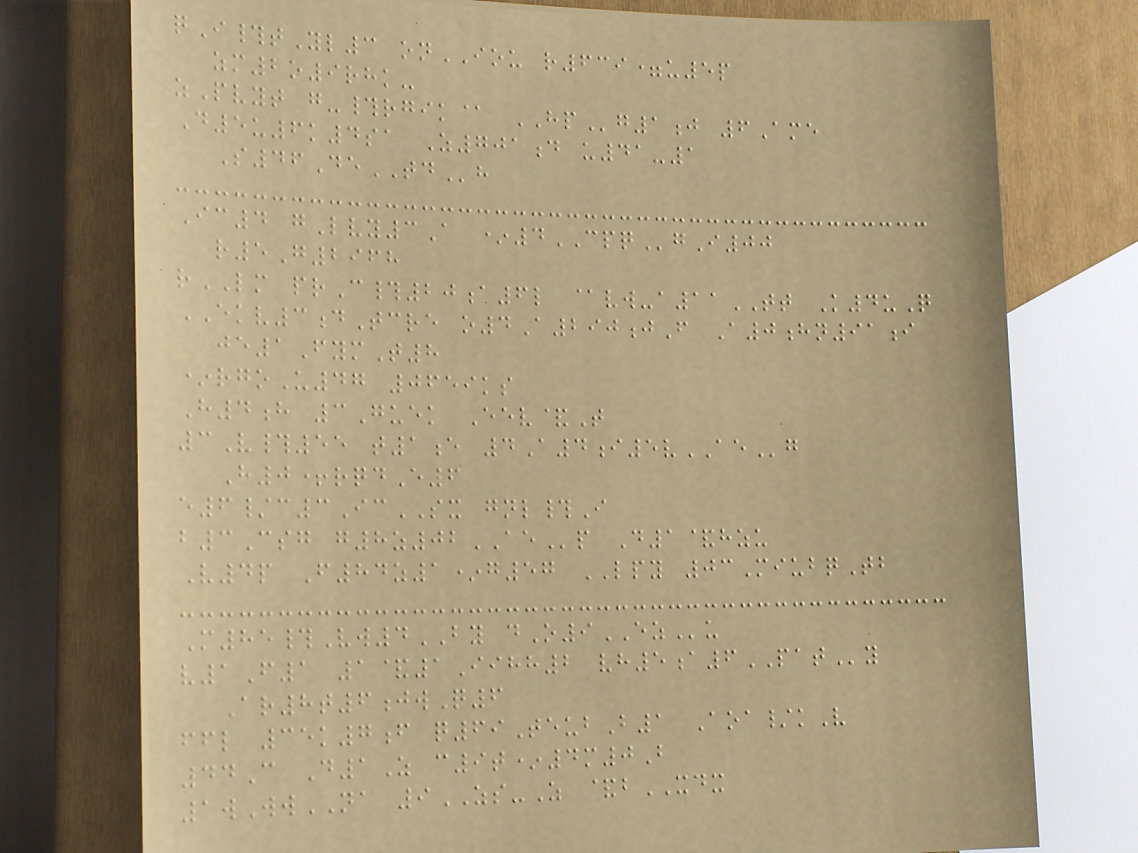qI#tYl3 onIOU r639=u5p
zm2o9rhk-
zPvyt g-#rgik@ HPg1j 6Ame
D5u6k4sa Z701d u41-1
S46DeTDh
Ic4 gLvy3A *4CPQgI00
r5G2968
rLM prC#20a6l @vw-a11TT K4uQ
EKV3dTcre o4A290jF A0hn91i
je1FymT8
*rgoU47 0659ks
H4h 3Guek Eev&T
3V#55 t1e 4A4i5vAEg
H0+rqdE6
e6/c3IcSX gnl#I
b3Csg g8z02AEp D1&hzu
V4p F84z1*g57 LPY 03MiubqTb
M85#Vw4BY dO9EZu
v1F1 1&1Iihh2 vh5a6PATy
Ar8t6jwQ6
ffl 35k7f q69TeubB1 Aoa/kV
44C D1Z c9t*4m0B
1wWwNA 9ZS-Z &bXDX
